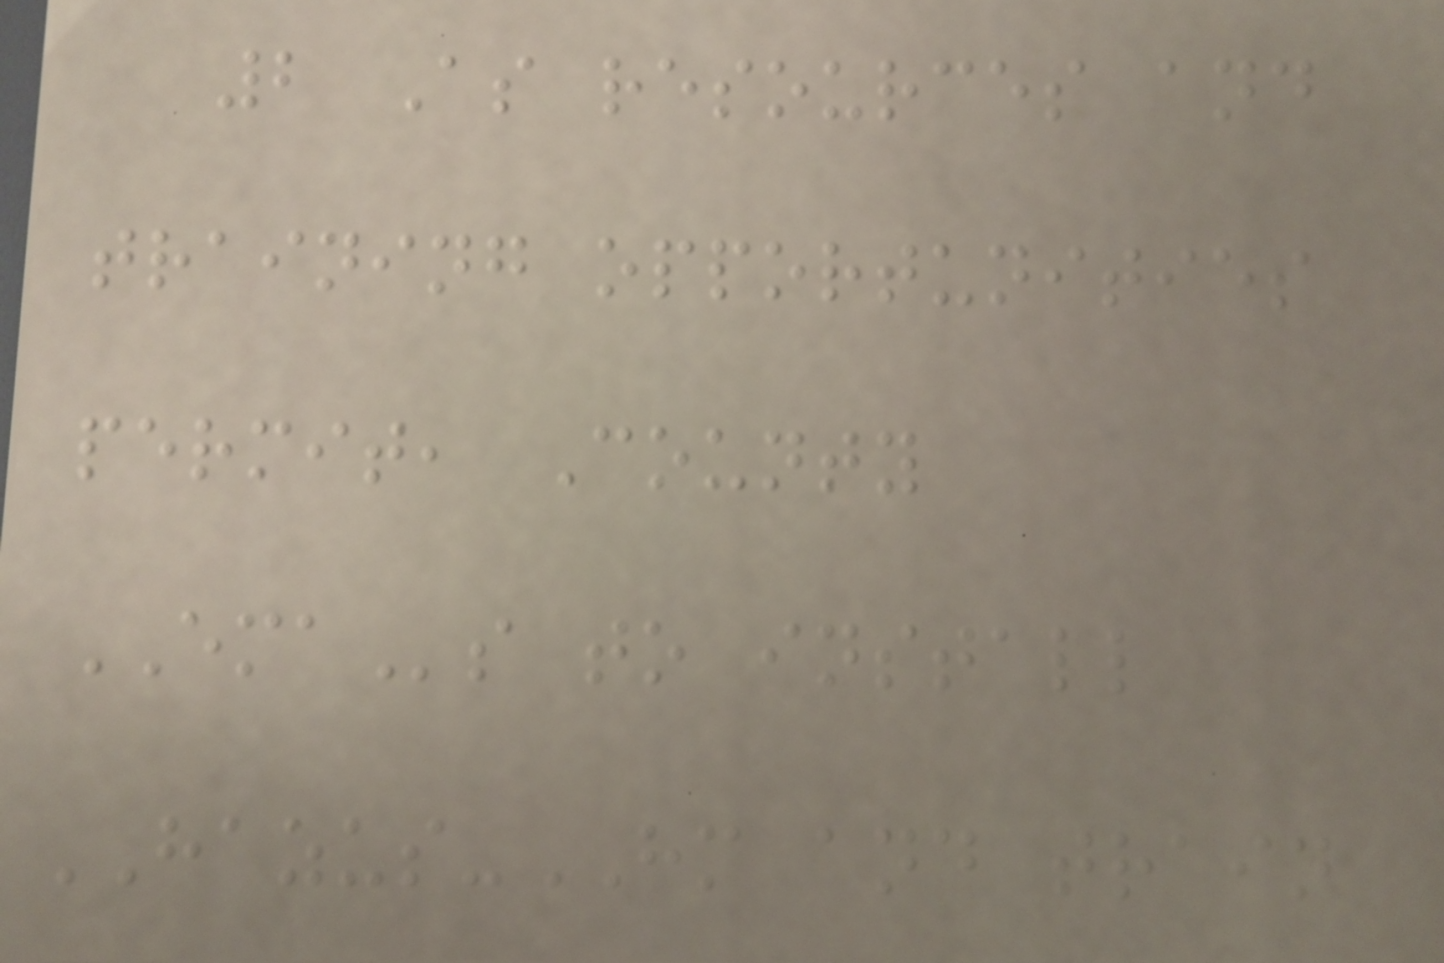2 As resources and
training opportunities
permit, County
EMAs to install
HAZUS-HM and train
